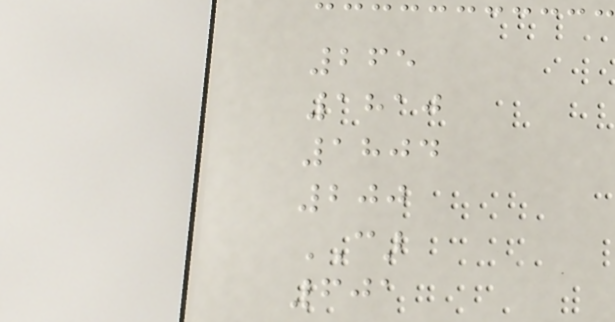265
1810
1804
200
CAR
601
